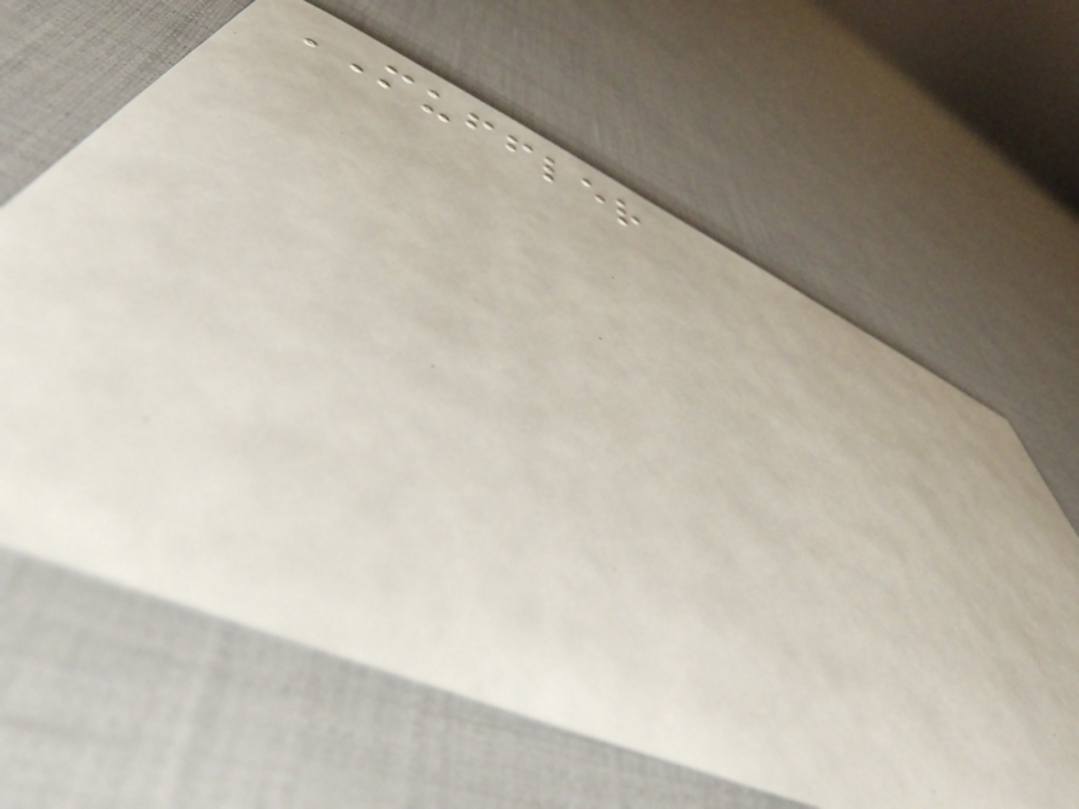MUFFLER
